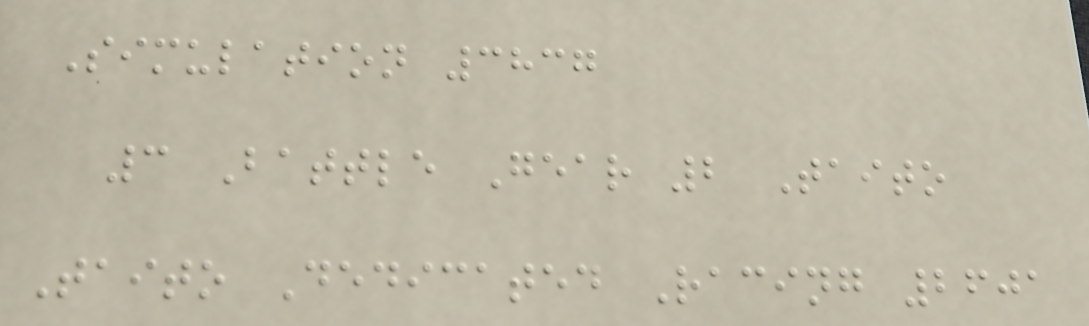Simulation 3837
3 Battle Gear 2 Taito
Taito Dedicated Racing 2601
